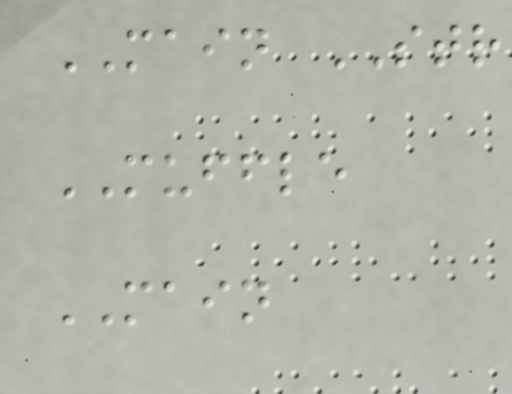MAIN STR
MUFFLE
MAIN
